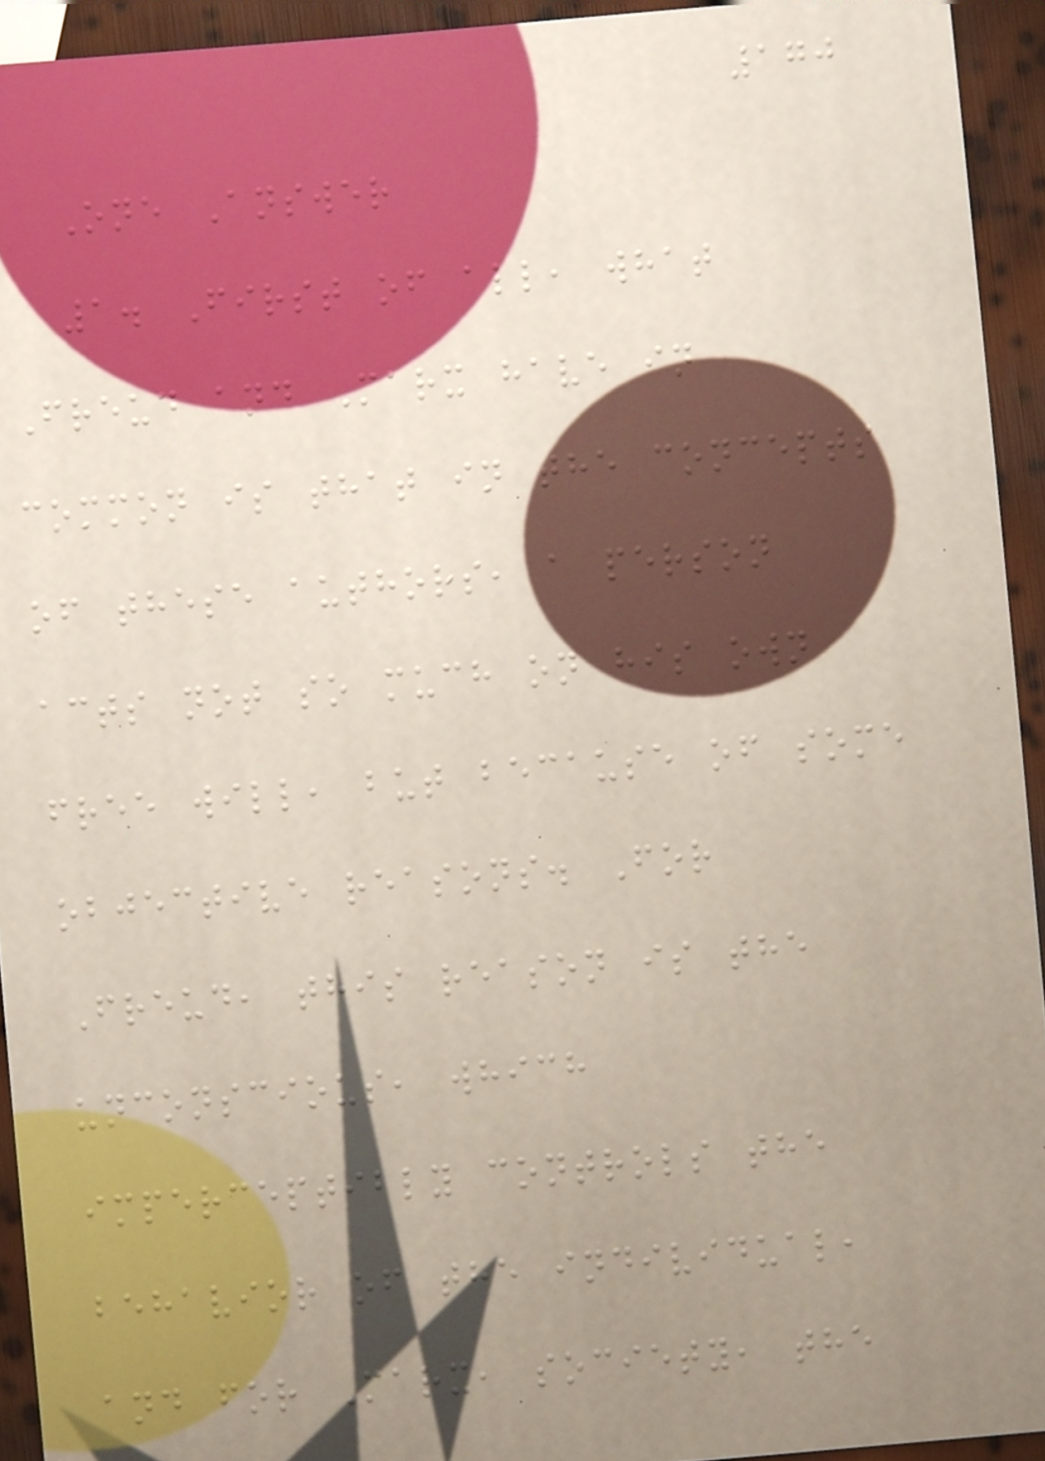170
One Answer
1. First of all, what
Freud and Marx have in
common is that in the concepts
of these authors, a person
acts not so much on his own
free will, but because of some
objective reasons. For
Freud, this reason is the
unconscious, which
imperceptibly controls the
behavior of the individual,
and for Marx, society, the
